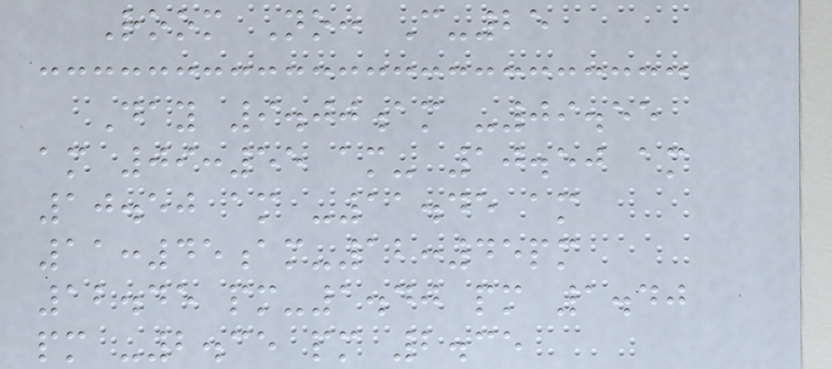Room No: C-25
Day 9.00am -09.55
am 09:55 am- 10.50 am
10.50 am -11.45 am
11:45am-12:45pm
12.45 pm-1.40 pm 1.40
pm -2.35 pm 2.35
